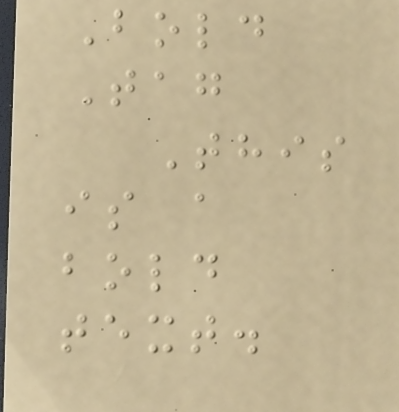Bold
Tag
This
is a
bold
text.
